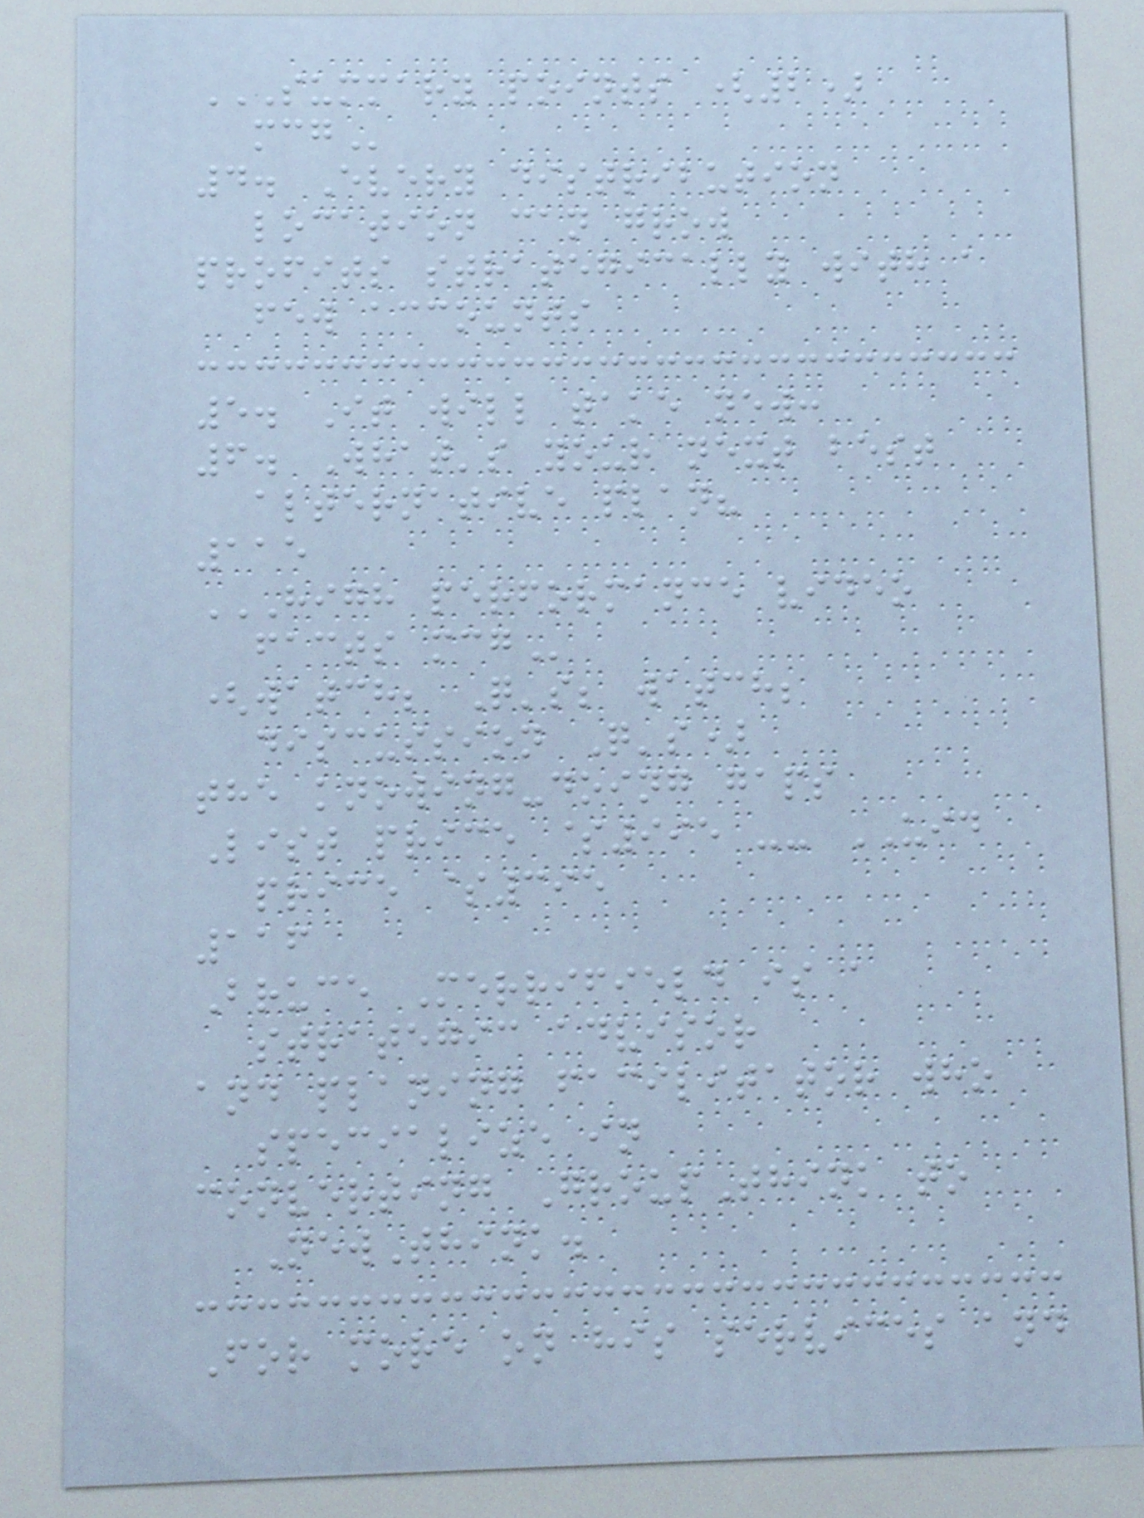SUMMARY POINTS (2)
MCG
4. Every distribution
location can grow
profits strategically with a
few accounts
5. It will take new:
6. What's your next best
alternative plan?
115
HIGH PERFORMANCE VIDEO
FACTS MCG
(watch; Q's; watch;
discussion Q's)
the knowing-doing gaps
List price $995 -- UID
price $395
116
Bruce Merrifield is a
strategic advisor
and planing facilitator who
specialize in
converting GroupThink to
NewThink.
For more on his services and
